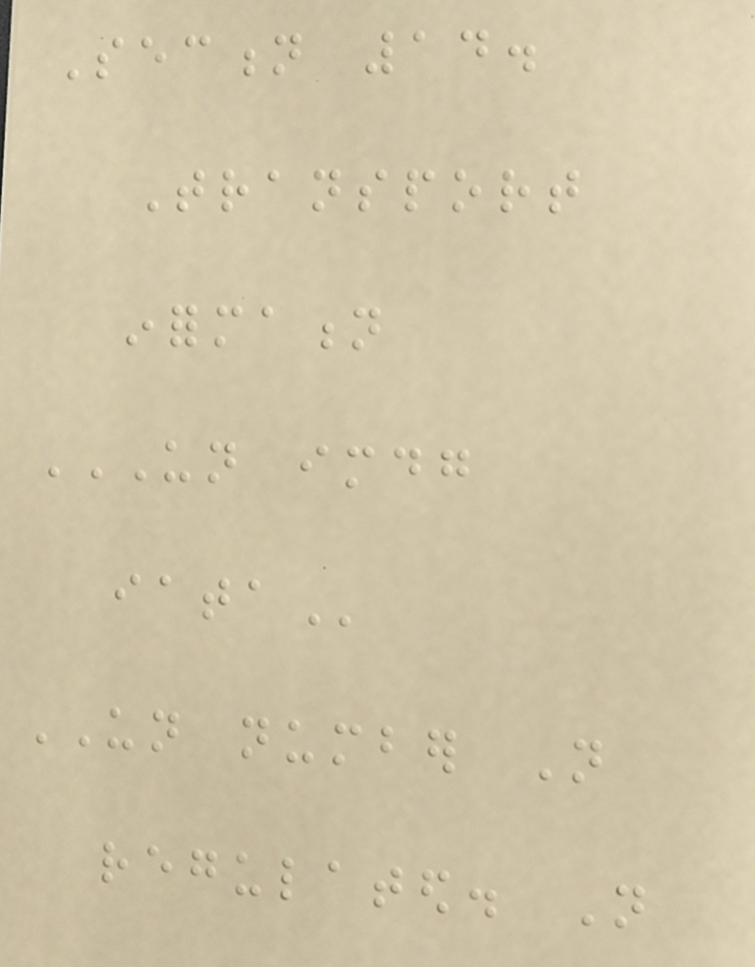Section 14.
Transport
information
UN IMDG
IATA
UN number Not
regulated. Not
